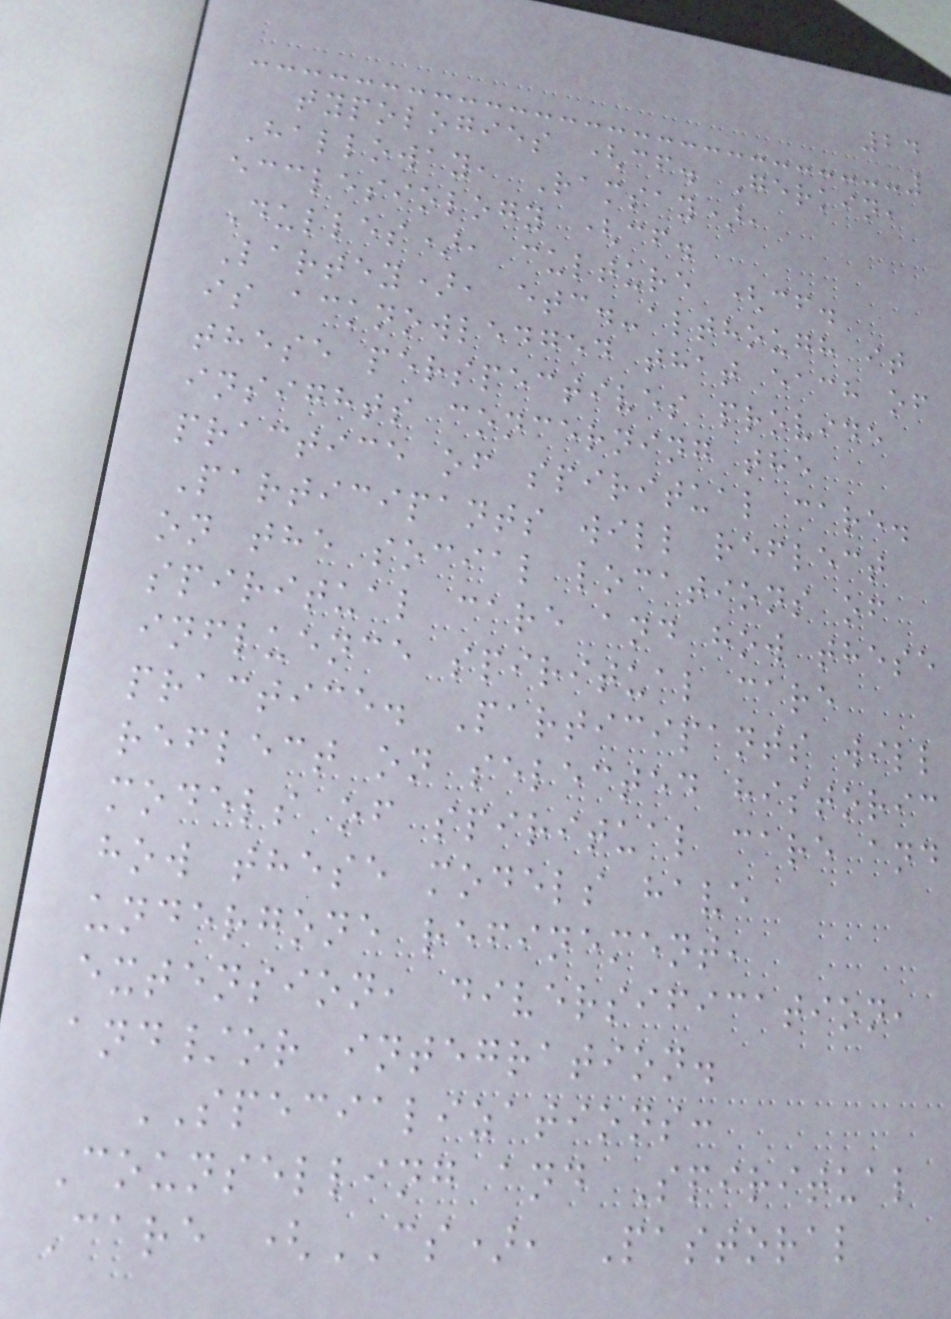24
typologies (cf. Gerkin,
Halloway, Ramsay),
ecclesiology (cf.
Dulles), culture (cf.
Lartey), etc.-although it
is acknowledged that each of
these perspectives provide
insights concerning the
practice of spiritual care.
Participants will reflect
on the social locations of
spiritual care and how these
influence spiritual care
practice. Participants will
reflect on selected historic
models of spiritual care and
how these models have
undergone refinement,
extension, diversification,
and/or integration.
SPECIALIZATIONS:
Counselling and Spiritual
Care (CS), Pastoral
